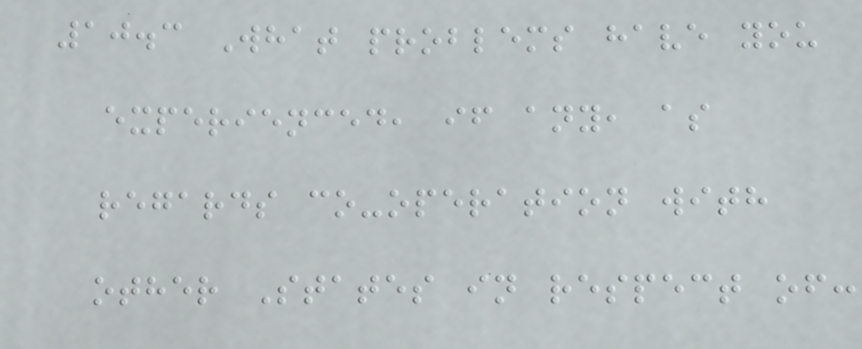10.3 What problems have you
experienced, if any, as
regards co-operation with
other States in respect of:
